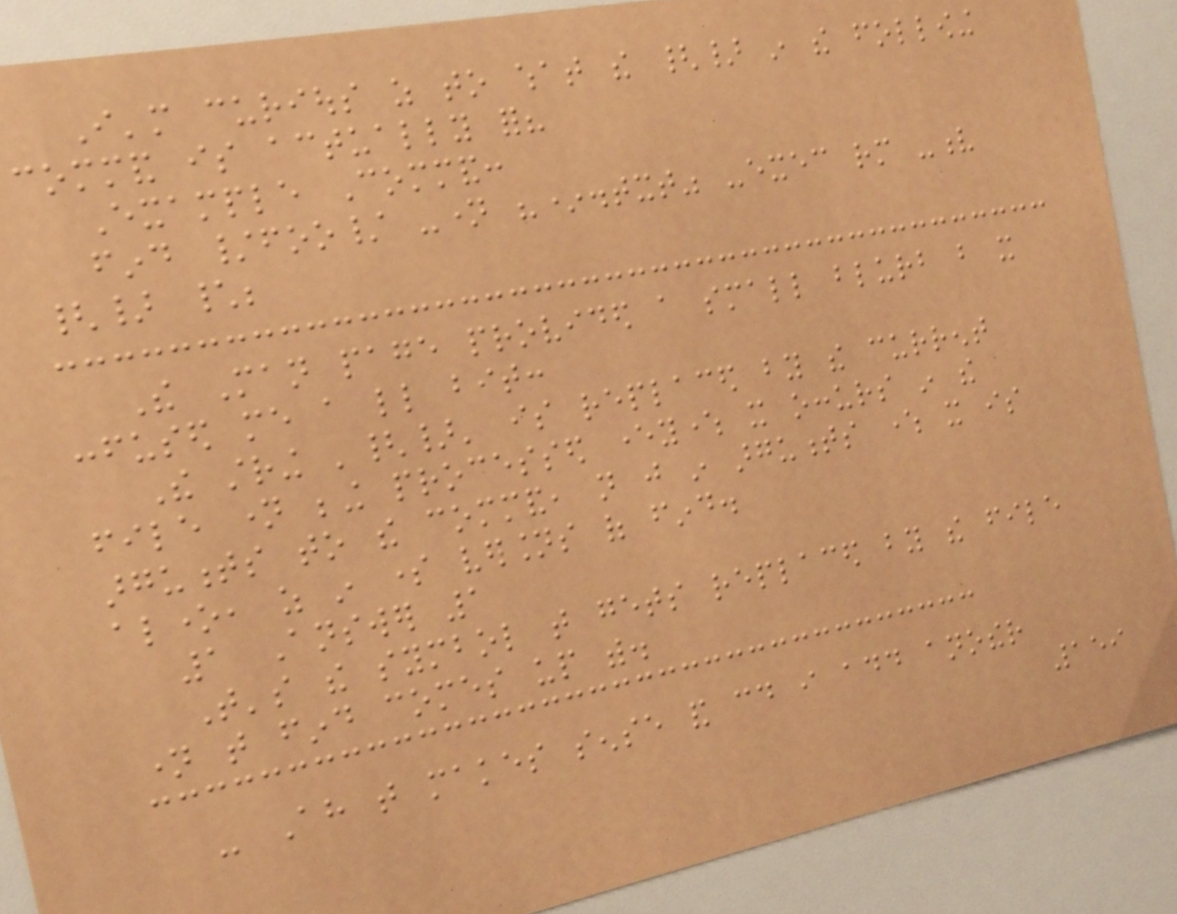I'm curious as to what the {} in the following
command is actually for?
Example Command:
find /foo/ -name "*.txt" -exec rm -v
{} \;
The Man page provided a small blurb but it
confused me a little bit:
The string '{}' is replaced by the current
file name being processed everywhere it occurs in the
arguments to the command, not just in arguments where it is
alone, as in some versions of find.
1 Answer 1
That's the symbol that gets replaced by the file
name that find comes up with.
- Ah that makes sense and could i add another
159
